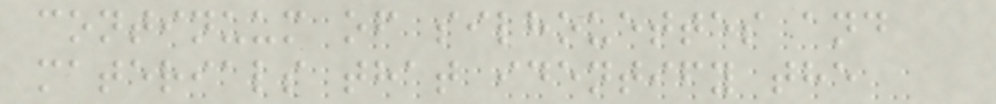continuum of silhouettes and
materials that identify the
